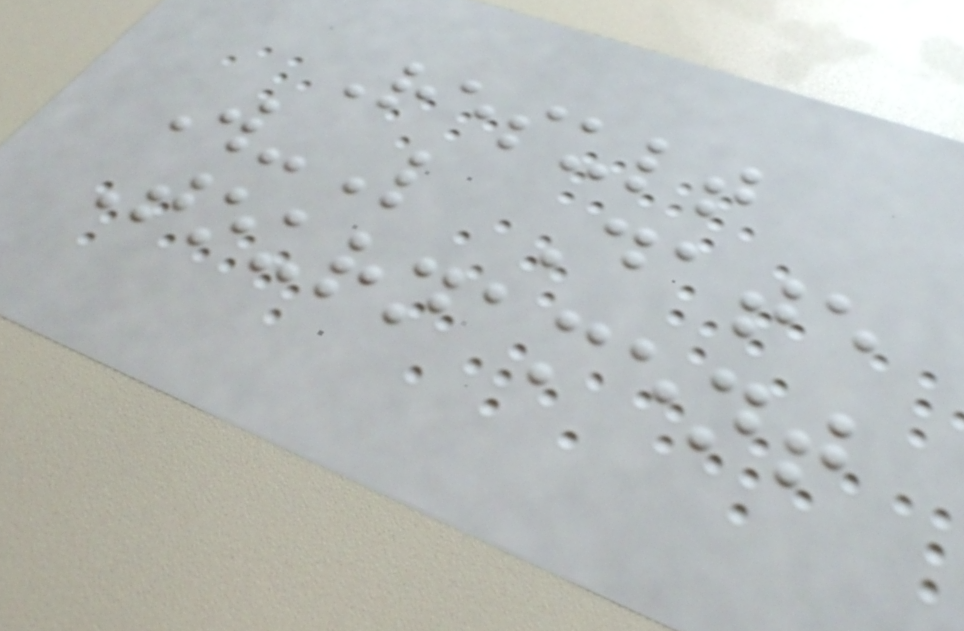Result
W-L Date
Tournament
